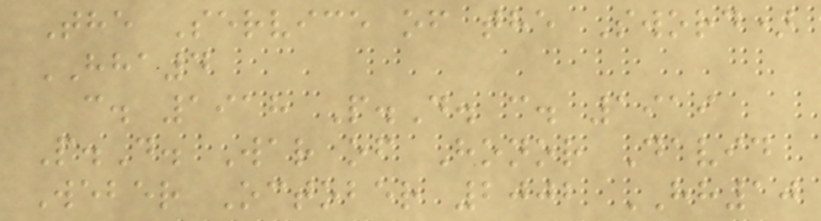The Service of the Sword)
HHA4
c. 1918 P.D. c. 1919
P.D. War of Honor David
Weber October 2002 HH10
